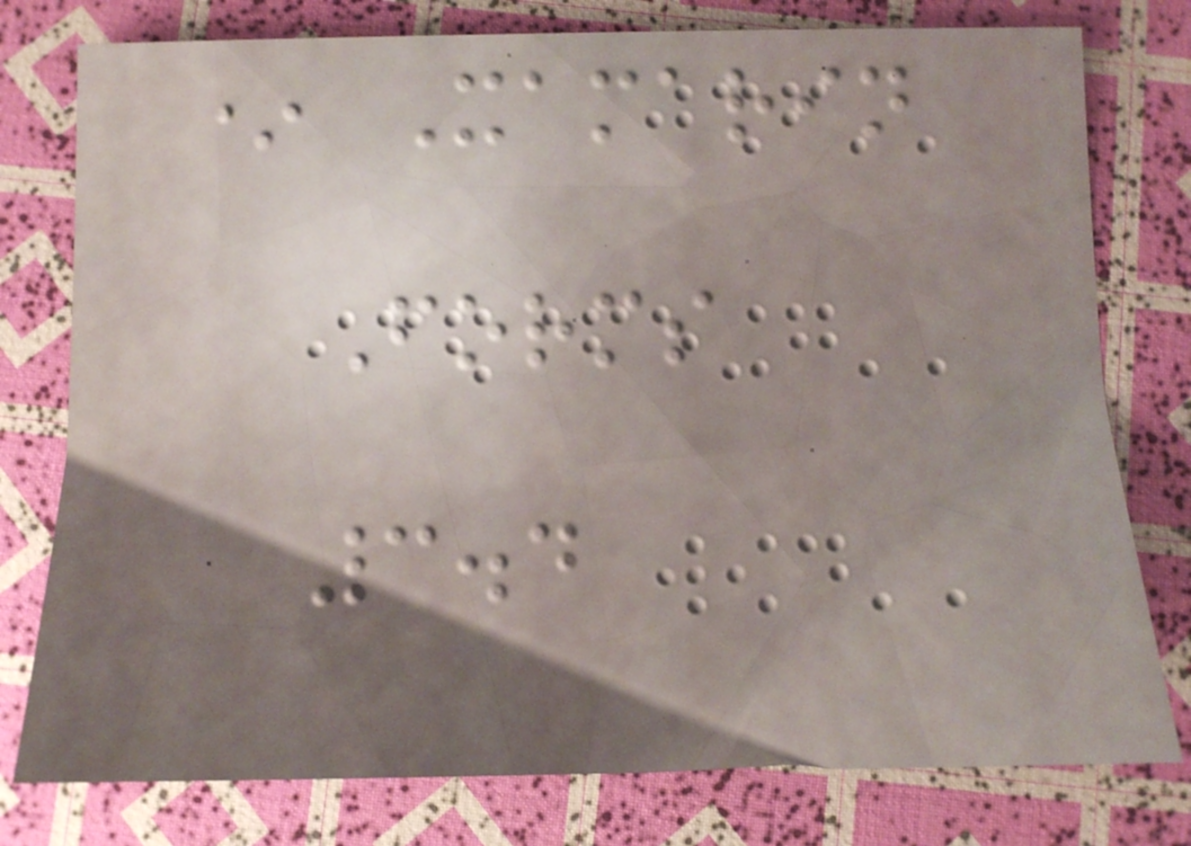* Xamarin
Forms
3.4
